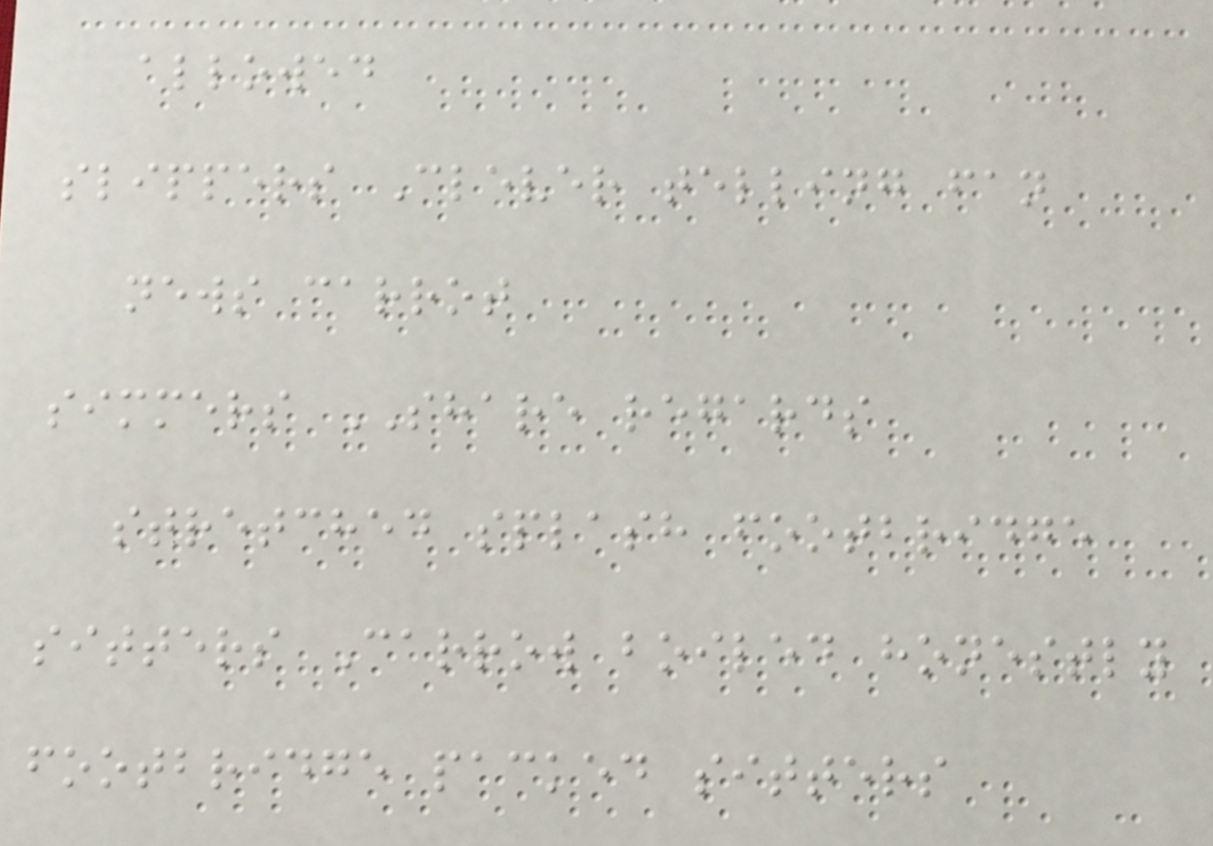allowed
slippers Clever telling fan
news carrot
simmers SHARE regards
stretched splash footbridge
sitters Carrow boiled honestly
footbridge packed sitters
